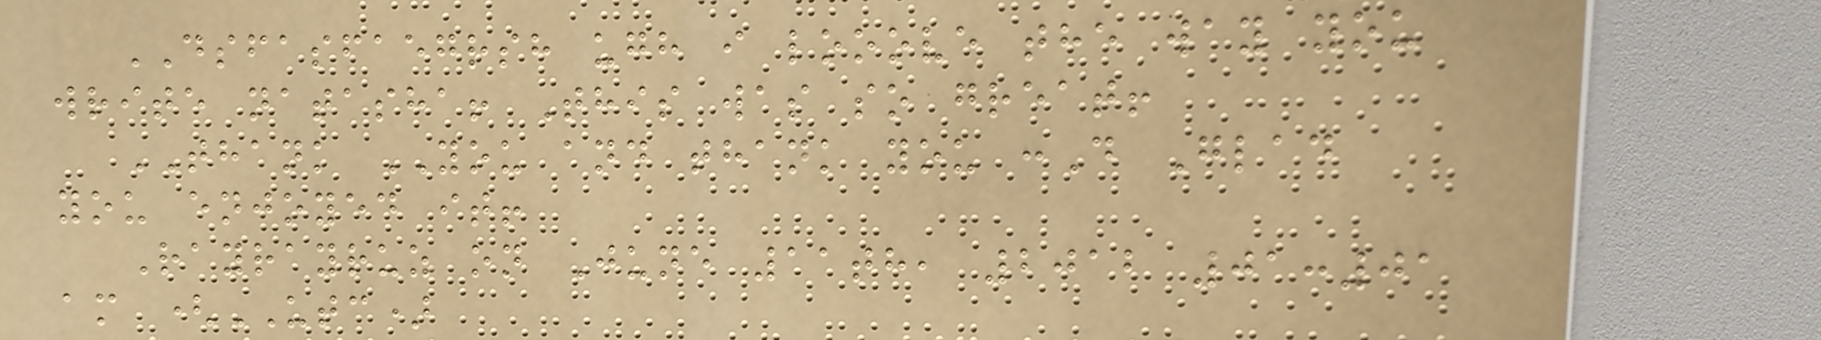DSFASFAEGRSH ugh i looove the way you
write natasha! This was so great!
THANK YOU and thank you :D Glad
you enjoyed it!
Rayrayruz on June 11th, 2012 01:01
am (UTC)
